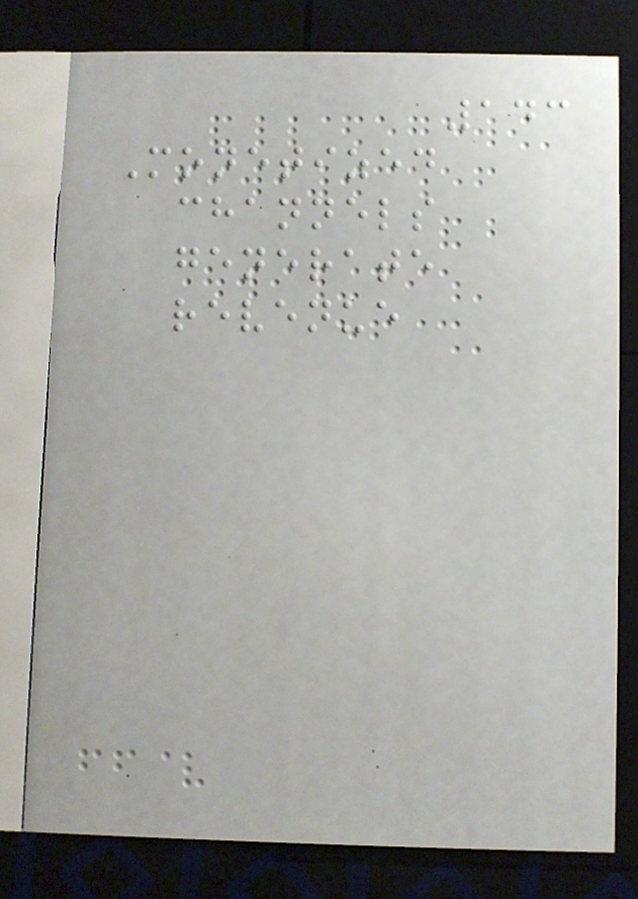143
Monetized
channels
generate
revenue
